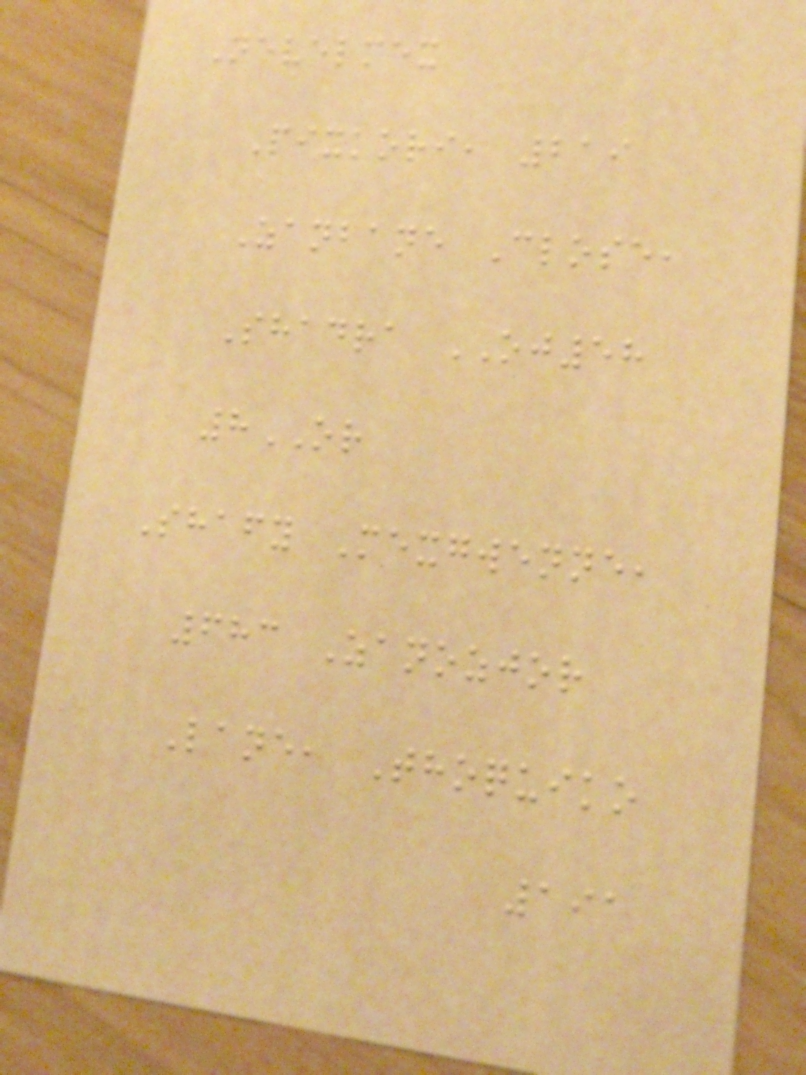Nevelmex
Pixkori, 219
Zanbane Close,
Shadra OJ58
8OR
Shafy Mexgwenne,
683 Zanozjor
Lane, Thoquiko
191
